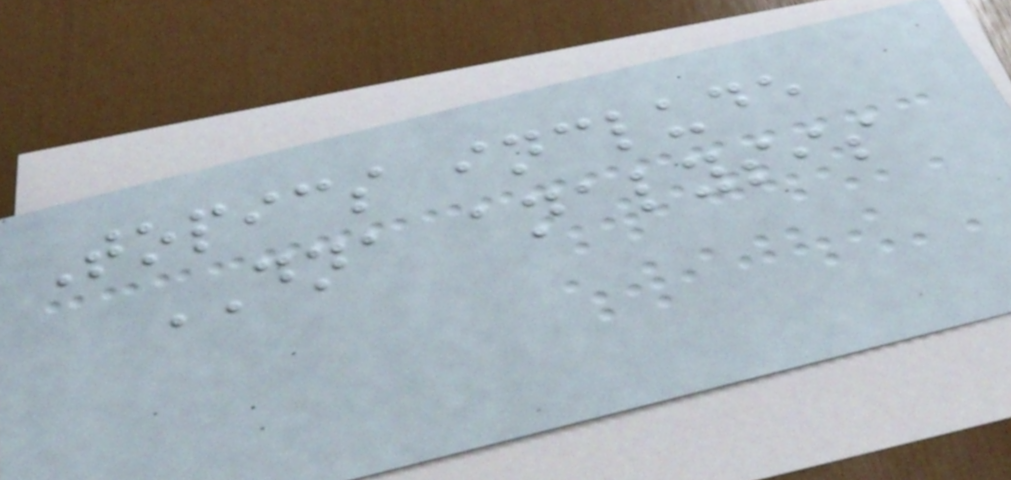Topics include
DNA analysis
